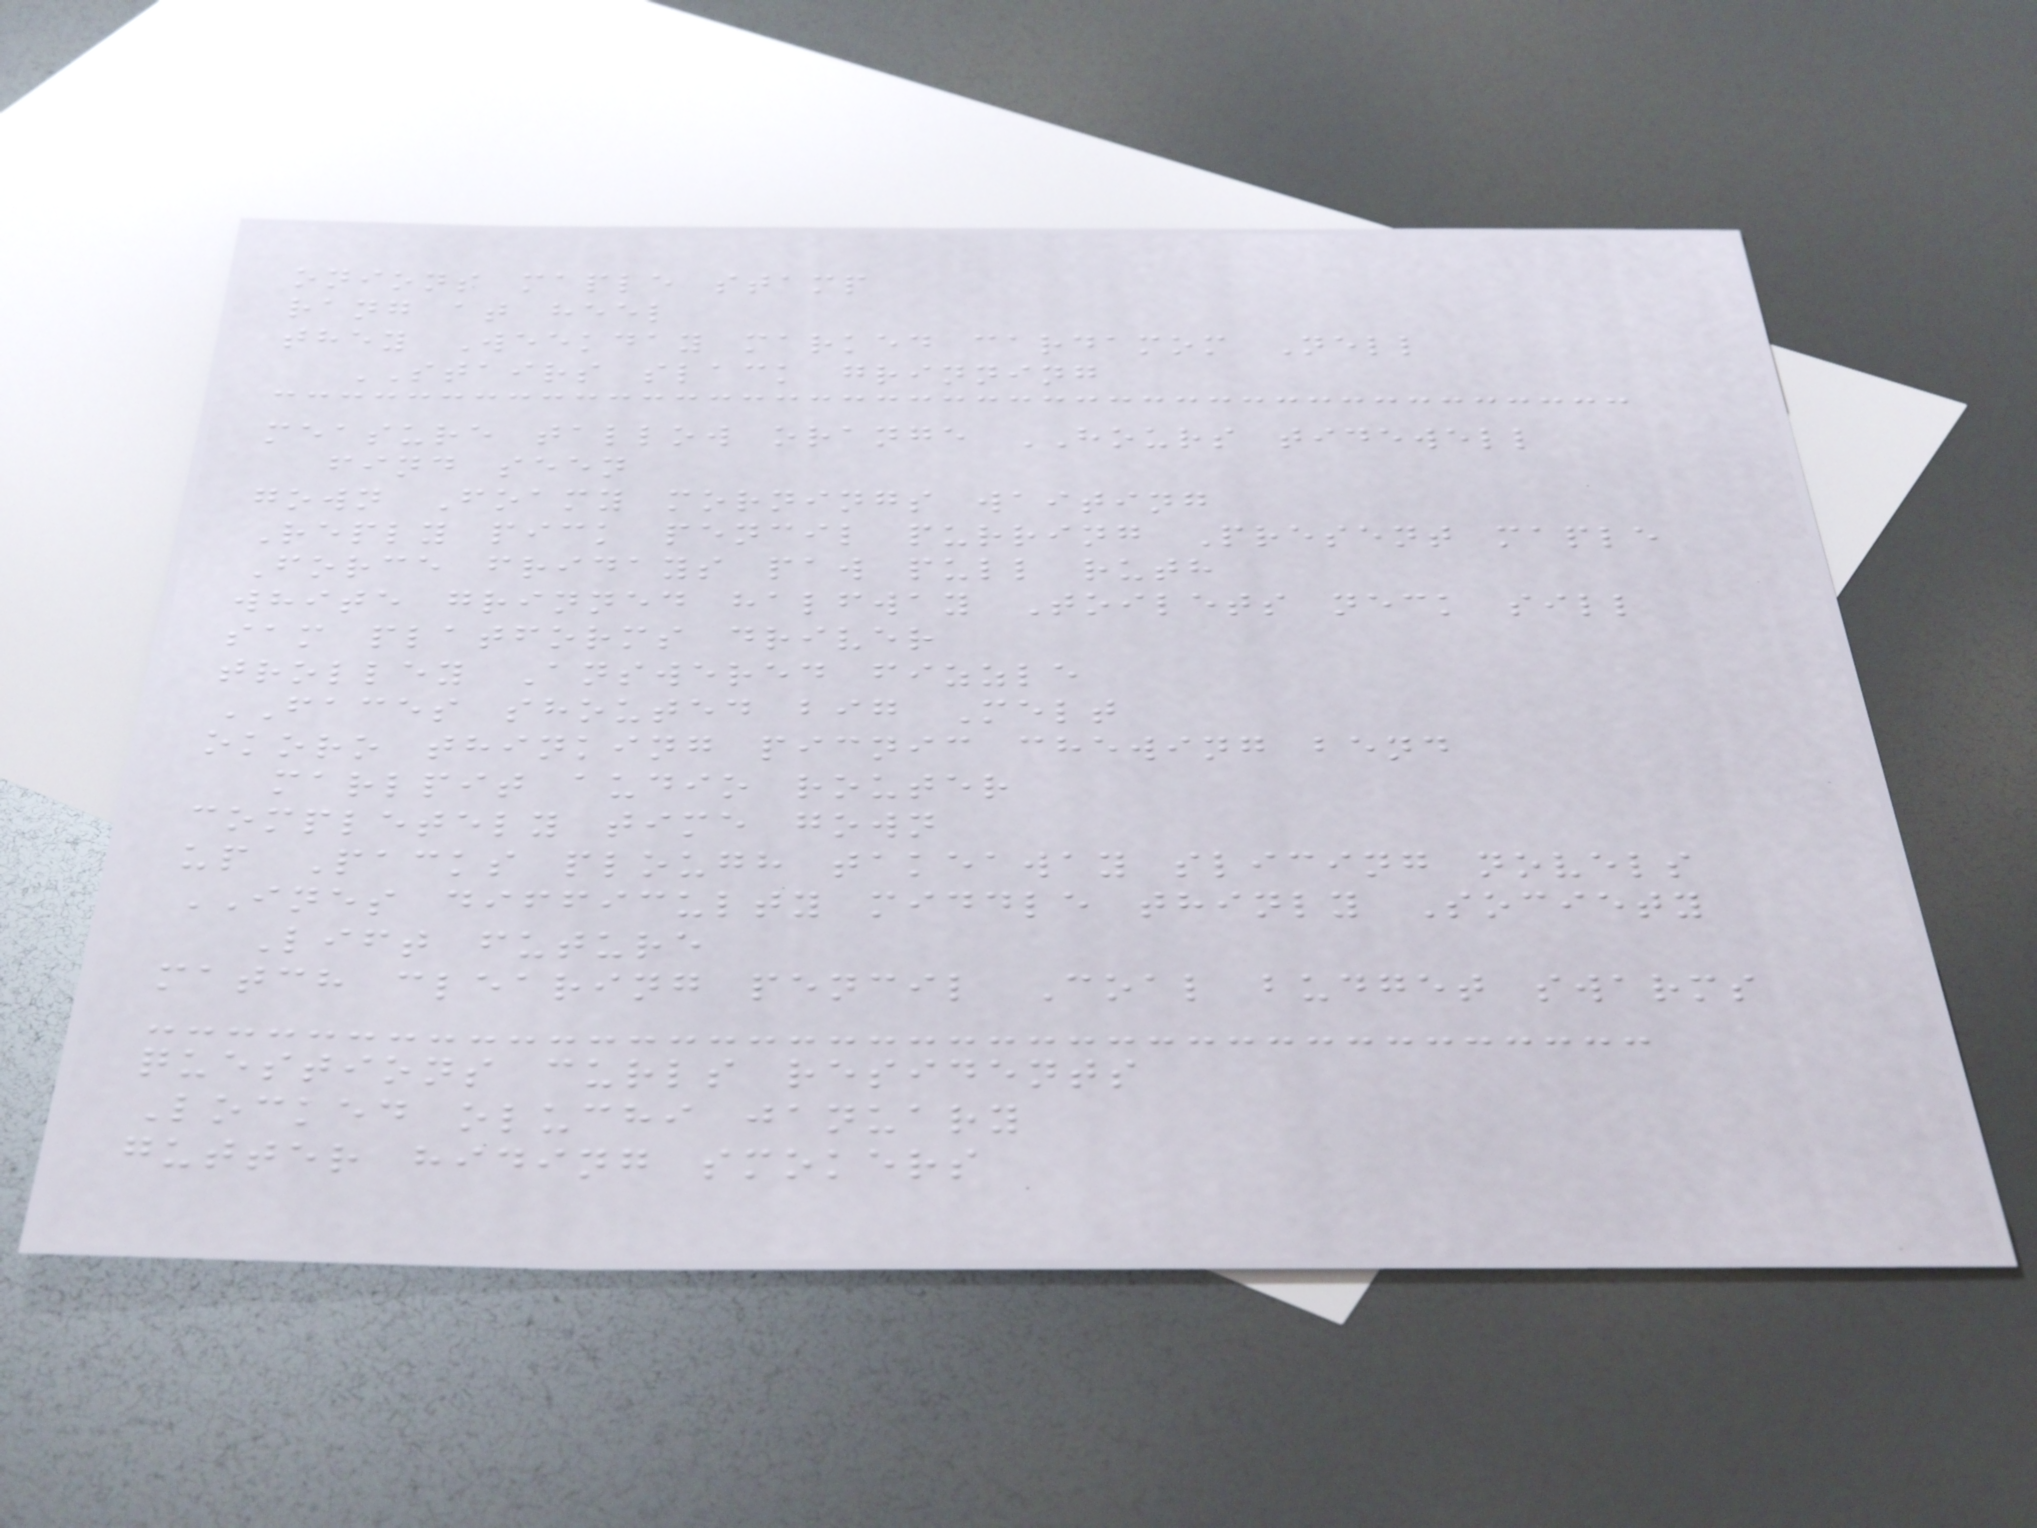onions maple stamp
rang at heel
they Weekday marked cardamom Nell
STAIRS slack grinning
measure tallow orange HOURS tidewell
find seen
gown Foamy mornings waiting
Reply pick pencil purring Present maple
Force fridays paw pull ruth
white grinned halfway Toilets neck sill
sam platforms driver
trolley Answered fizzle
FACES shouted big Melt
okoro thinking picnic chewing bend
marlpit audio router
completely time gown
up Packs plough takeaway slicing novels
INES difficulty middle thinly Society
Lift future
match clearing pencil Coal budget swarms
questions curls residents
Locked oluchi january
gutter hiding smokers
